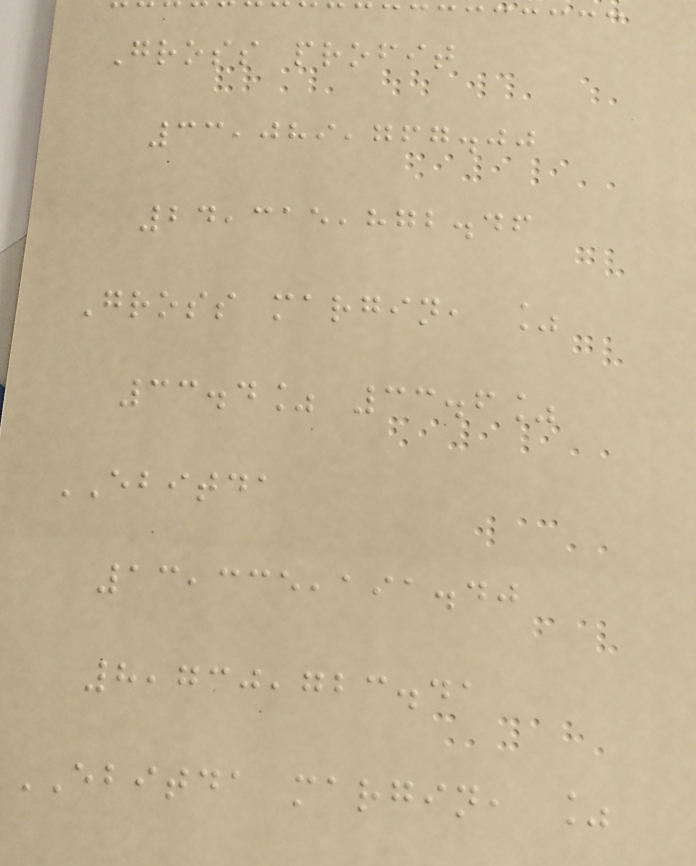Gross profit
33,089,767.00
24,315,872.46
Gross margin, %
33.4% 33.6%
EBITDA
13,335,191.40
8,730,723.41
EBITDA margin, %
